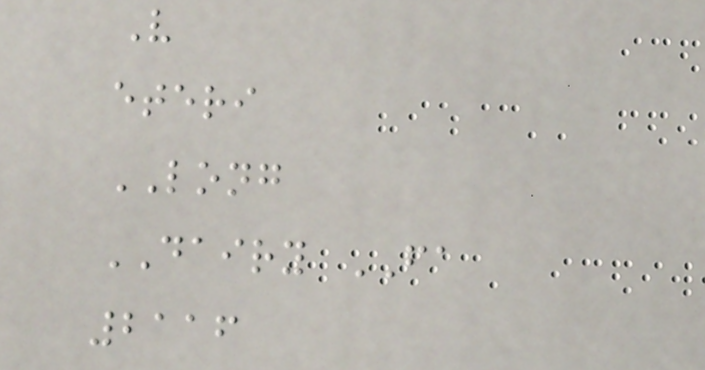V
eteri
LONG
DAIRY FA
2116
